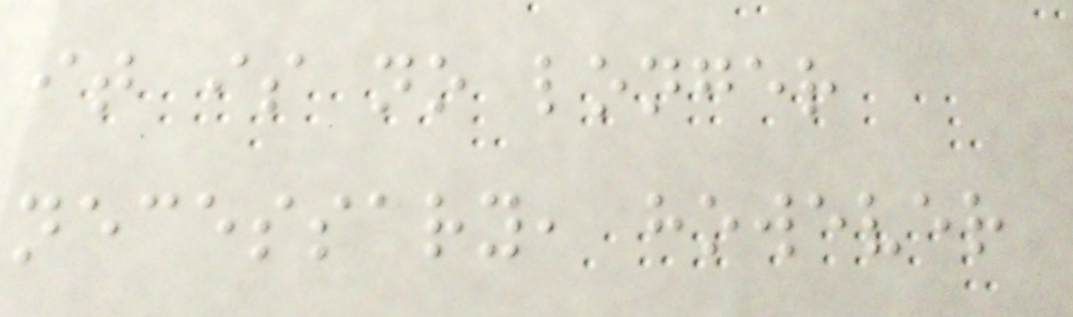it is no longer
necessary, however
